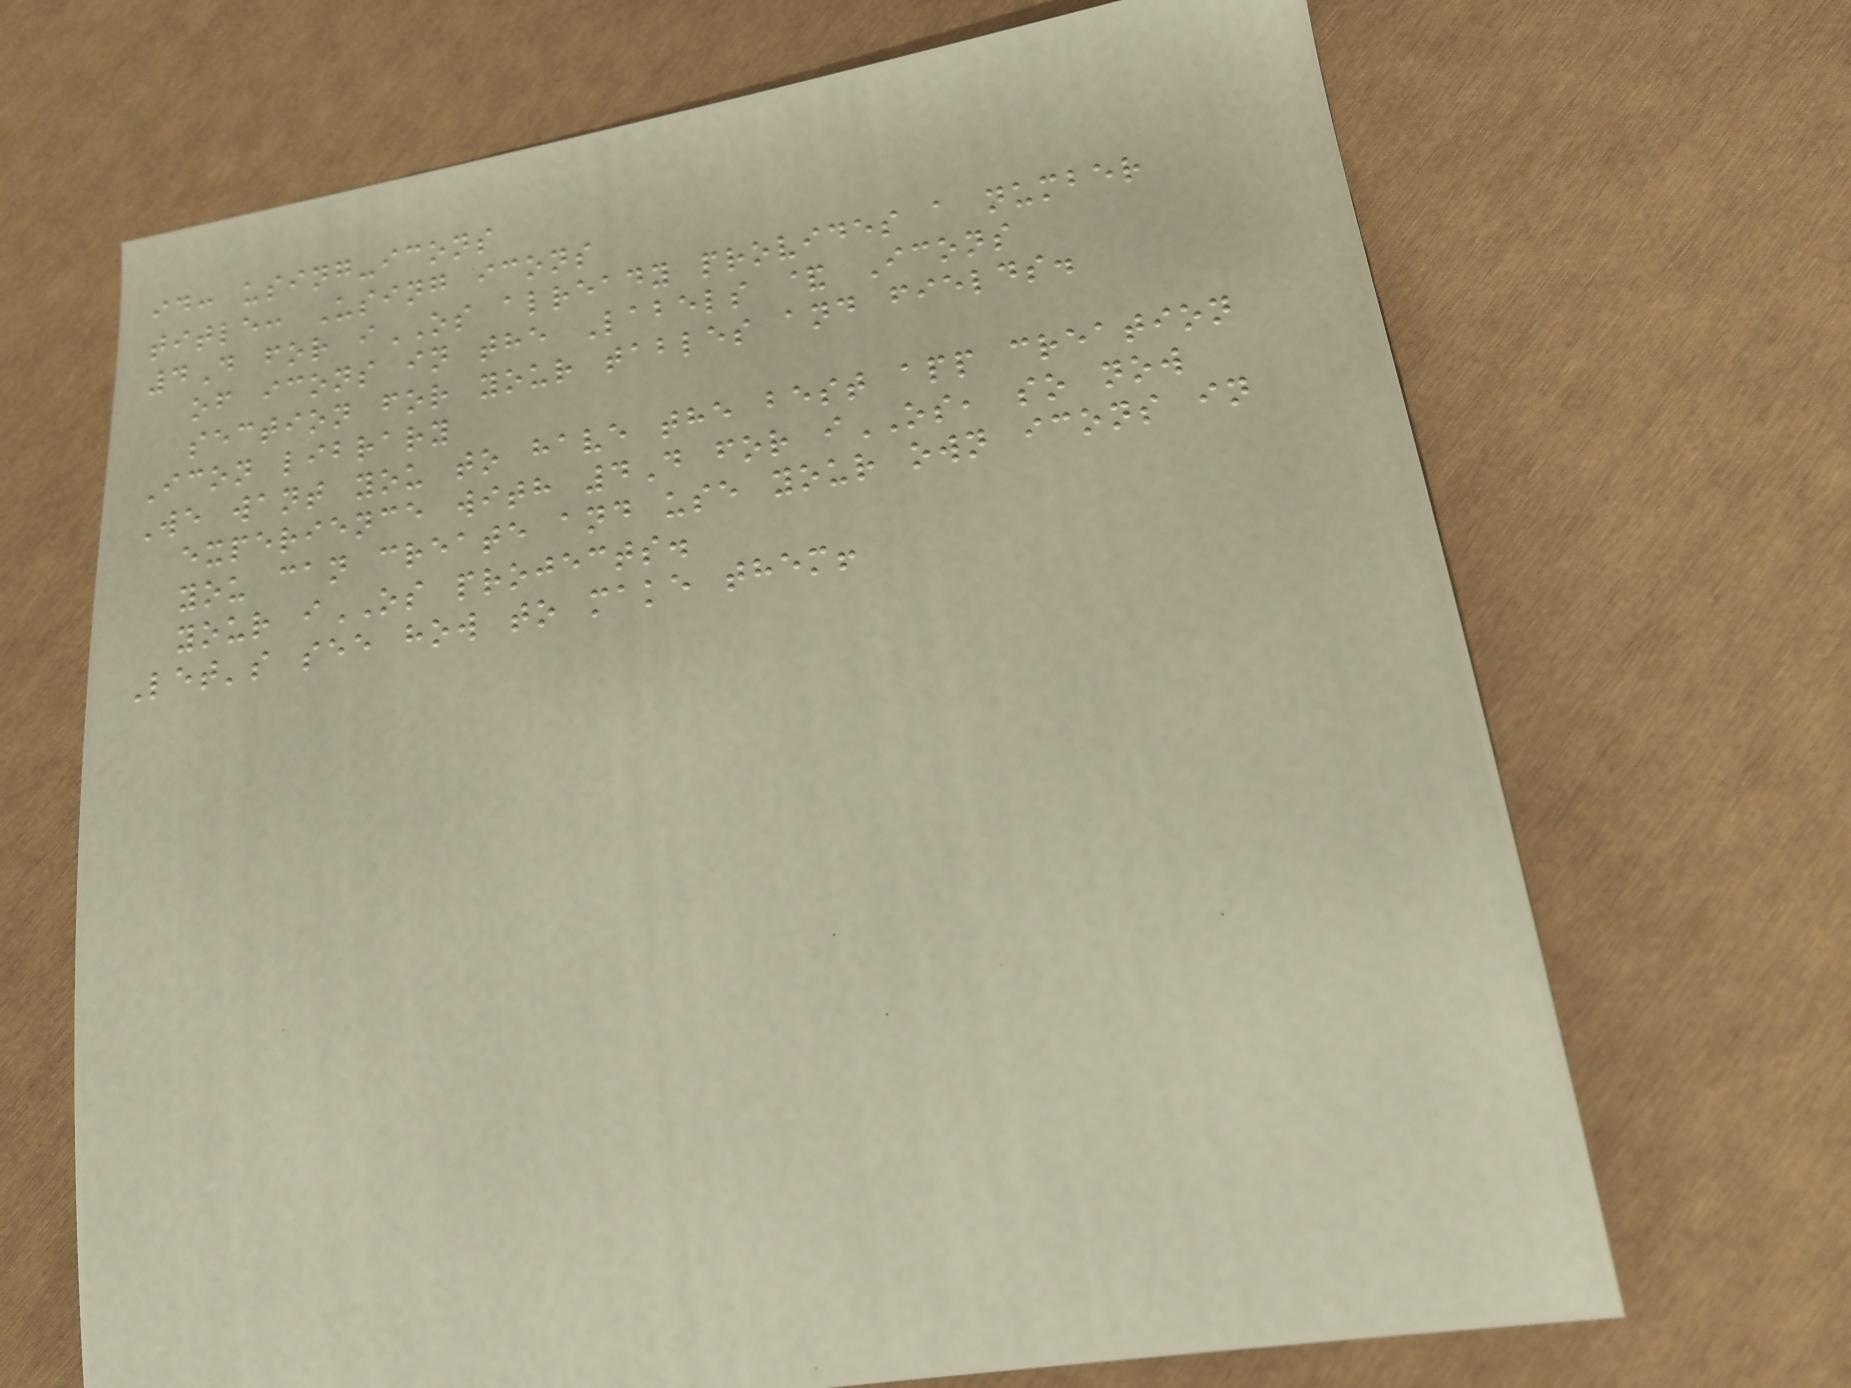id: using-icons
title: Using icons
4D for iOS already provides a number
of icons in the Labels & Icons
section for your tables and fields.
Icon library
We want you to have the best app creation
experience with 4D for iOS, so now
you can create and use your own icons in
your iOS projects.
Let's see how to make them!
